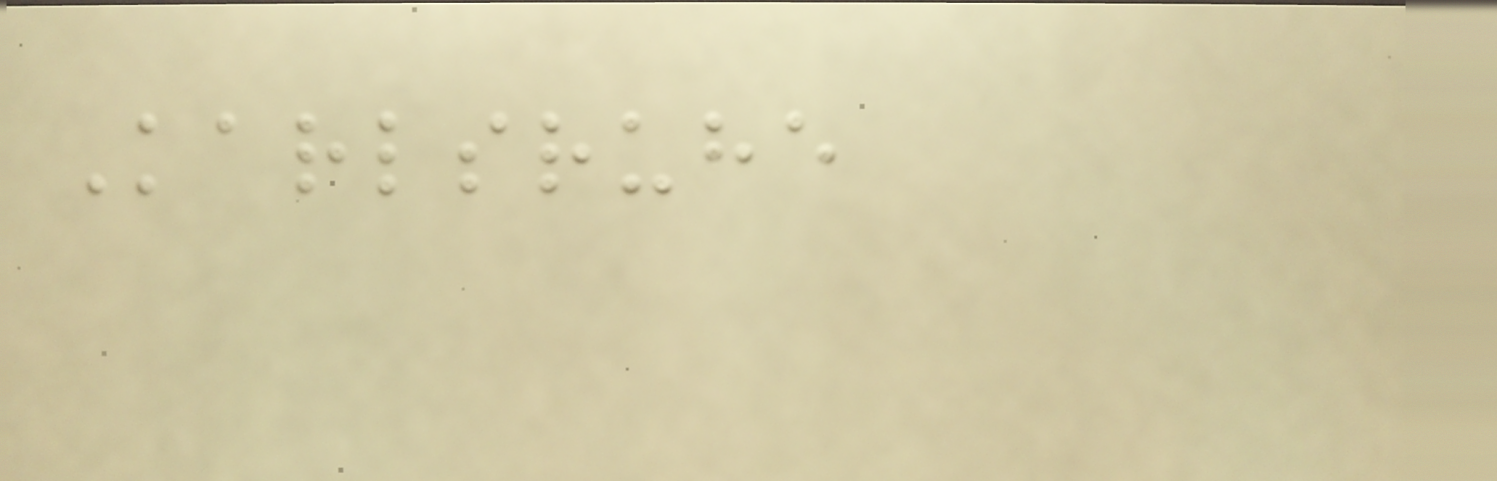Karlsruhe
